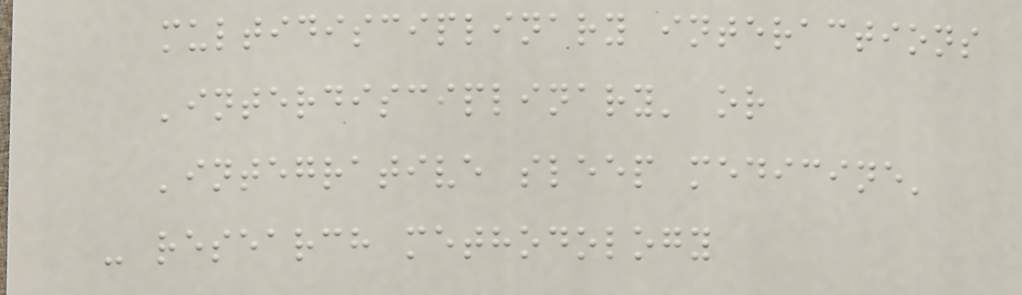multidisciplinary interactions
'interdisciplinary' or
'integrative sleep medicine'
- research methodology
